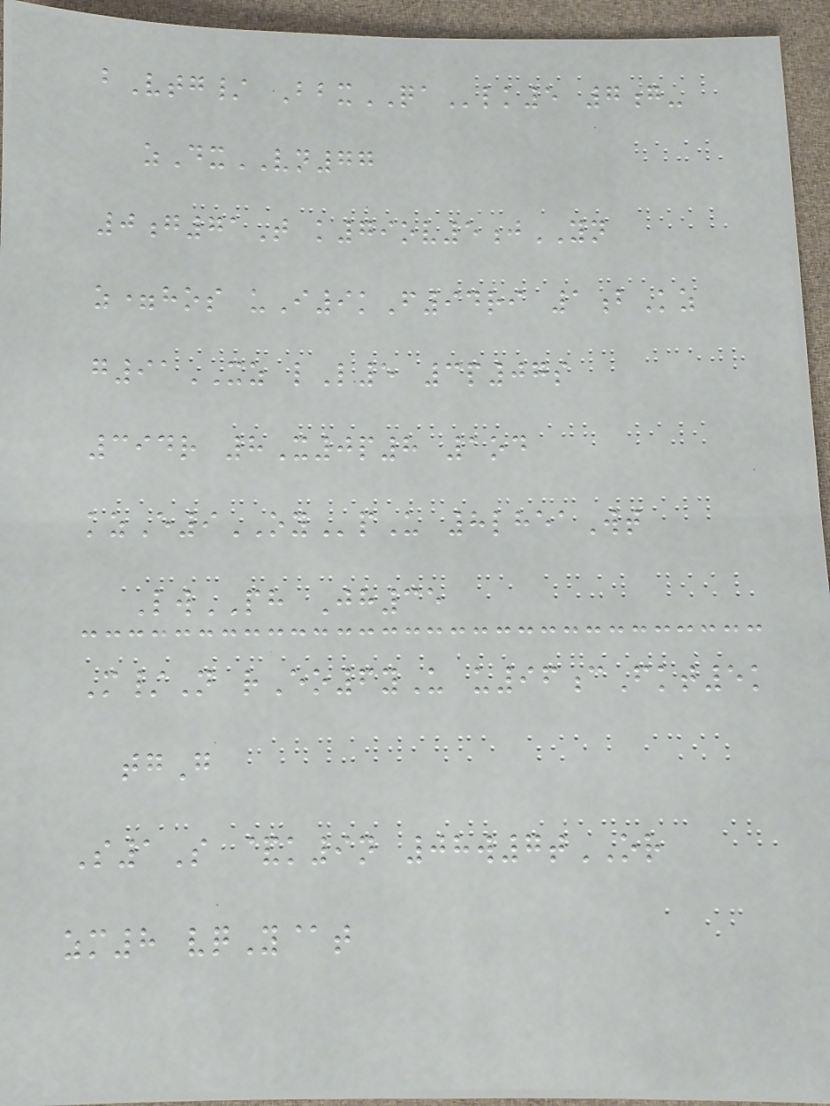bVtg/ BbxQAlk5 7g-
zDxVN77
0g71T k79ov5jYN
z=hos uI9kF94ri 1bKz
g91XZ lL5 3p07s
394r 8X0p8 1od
kzE9OYpU 8lheaWt
LwPH Jh35
M/N rEo6yU u96cFkt5k
tgG
S1S &k9n 08w7tOR
zm8 vqY@t
